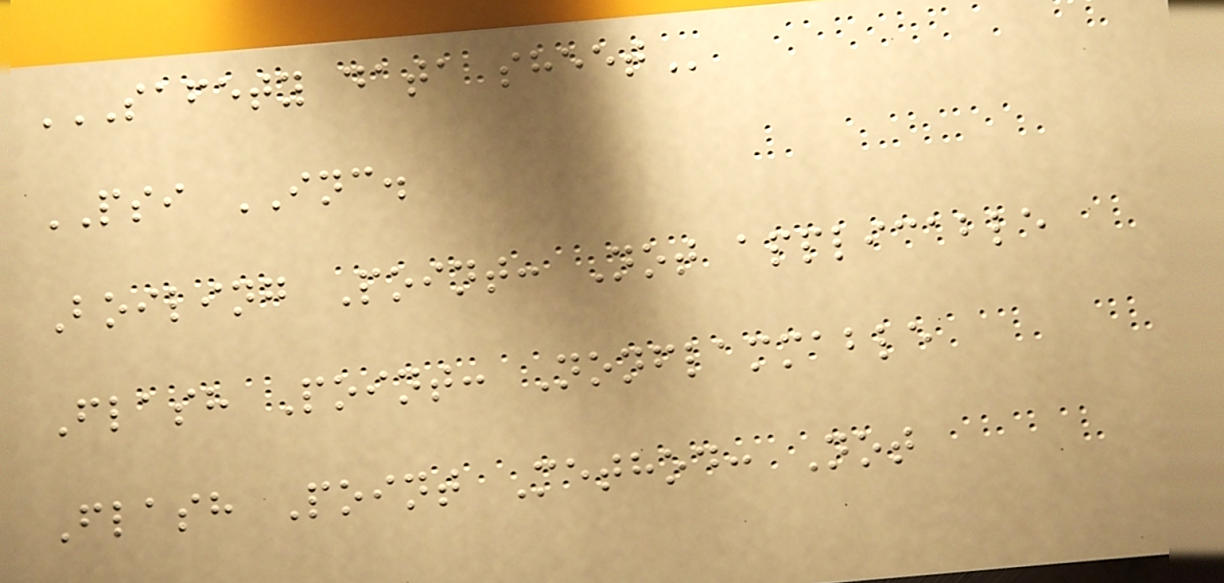SAFETY DATA SHEET
PSI INC.
Boiling Point: Not applicable
Flash Point: Nonflammable
Flash Point Method: Not
